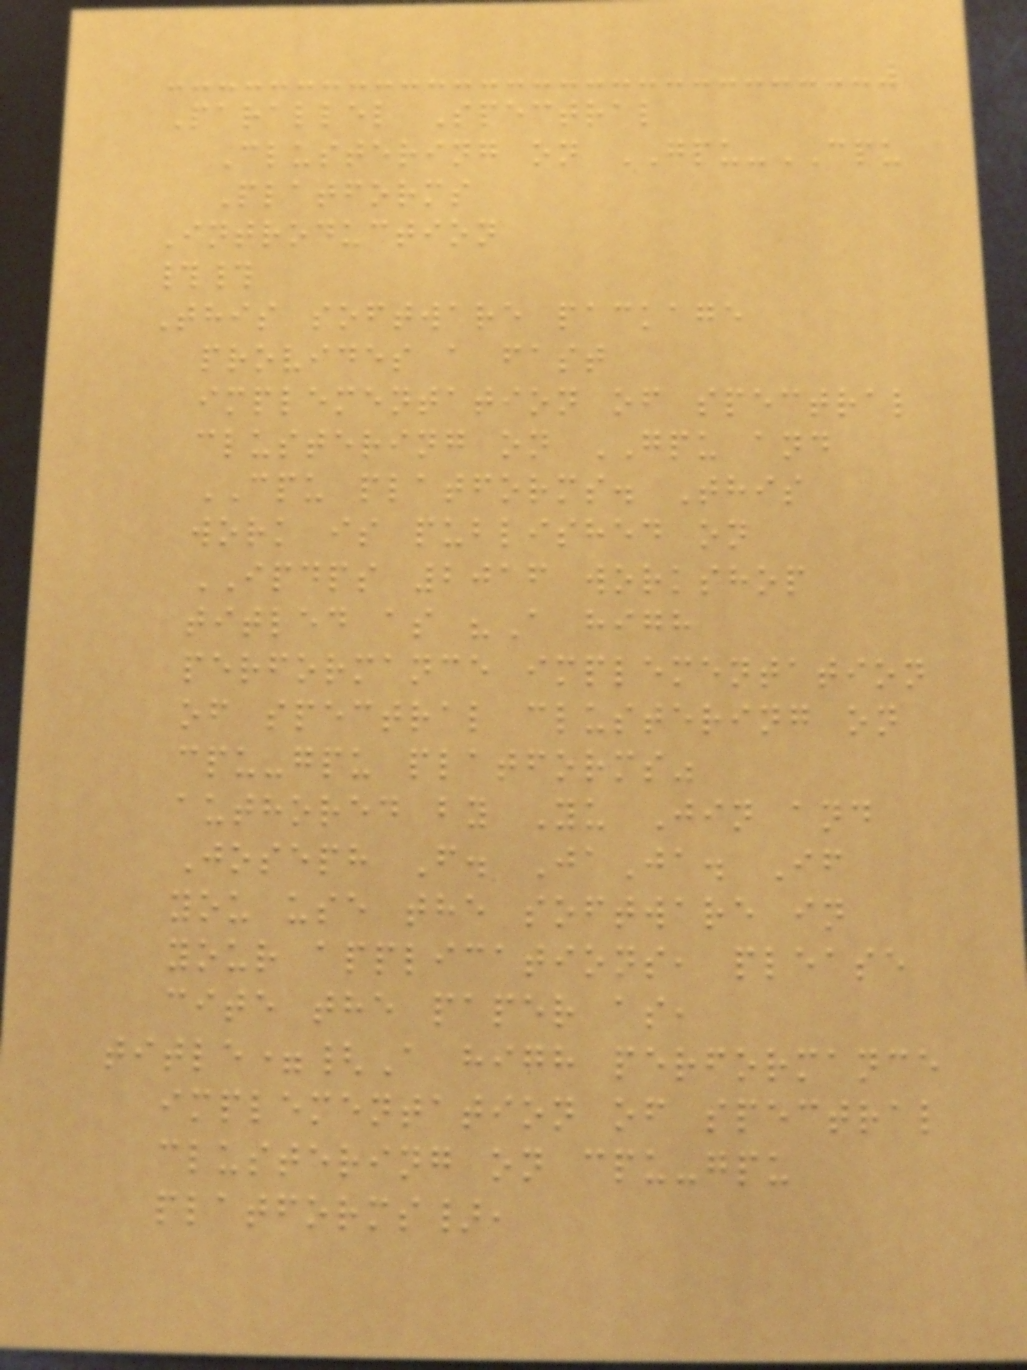Parallel Spectral
Clustering on GPU-CPU
Platforms
Introduction
##
This software package
provides a fast
implementation of spectral
clustering on GPU and
CPU platforms. This
work is published on
IPDPS 2016 workshop
titled as "A high
performance implementation
of spectral clustering on
cpu-gpu platforms"
authored by Yu Jin and
Joseph F. JaJa. If
you use the software in
your applications, please
cite the paper as,
title={A high performance
implementation of spectral
clustering on cpu-gpu
platforms},
